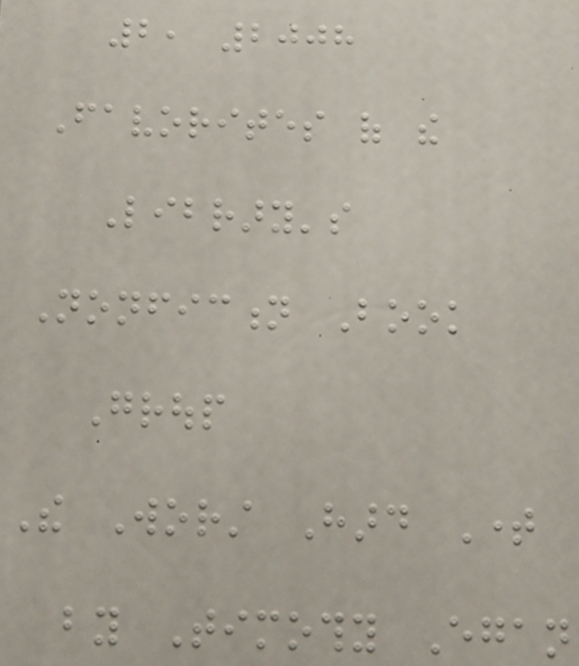2, 2008
Favorites of the
Library's
Nonfiction Book
Group
The Worst Hard Time
by Timothy Egan
